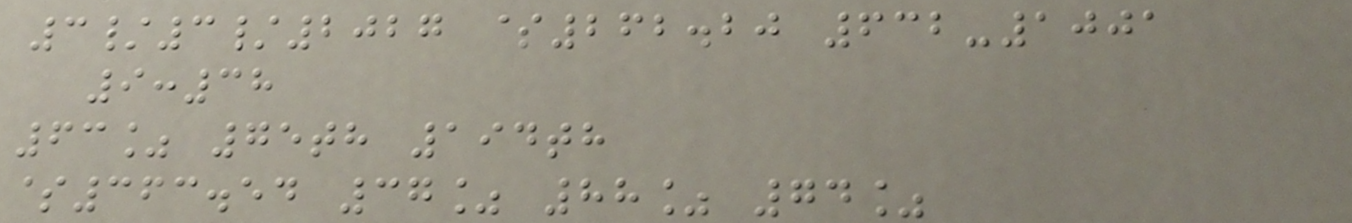3/3/2027 $262.20 632-1001
9:38
63% 75th 194th
$363.54 37% 88% 74%
